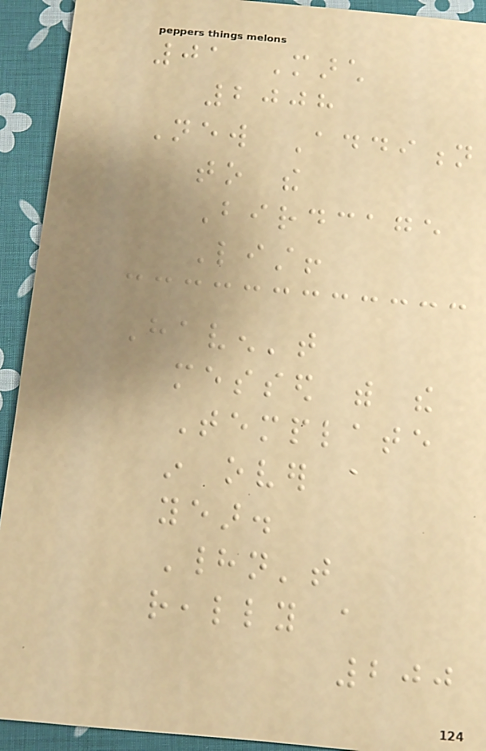01 March
2008
New Addition
to the
Birdcage
List!
Haven't
messed with the
Template
in over a
year.
Hadn't
really a
200
